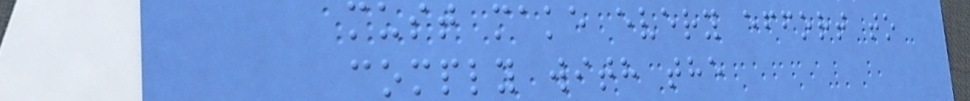must make every effort to
comply with the
